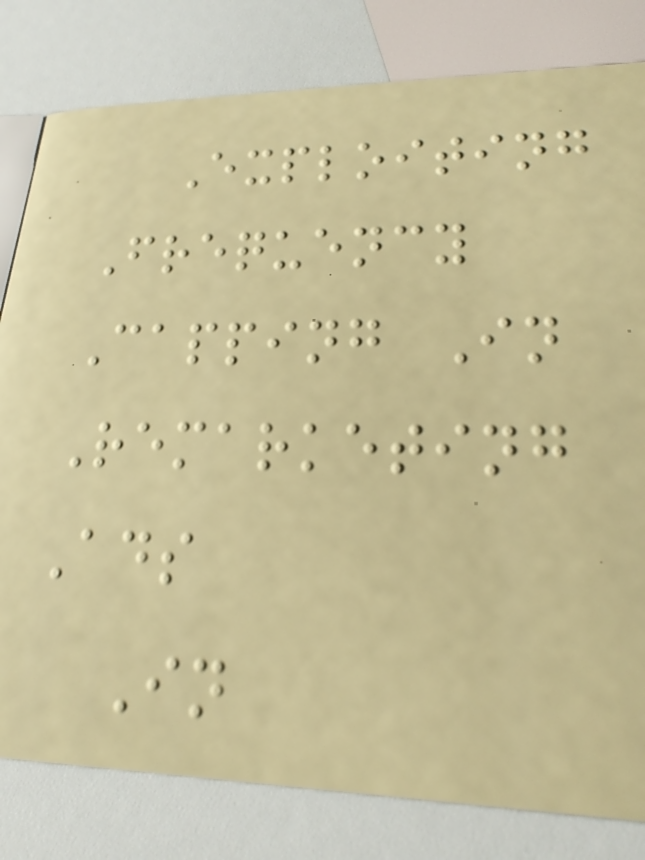Exploiting
Frequency
Capping In
Remarketing
Ads
In
